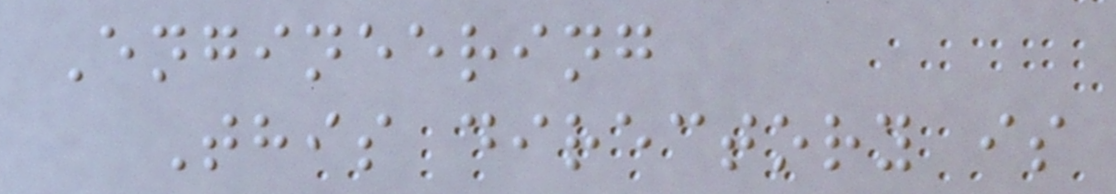Engineering
This directory is
